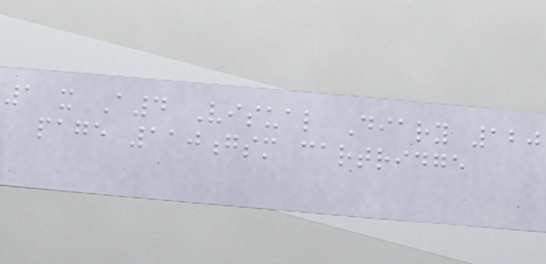1 x A4 Visual Diary 120
page 110gsm cartridge
